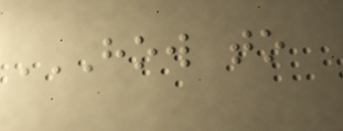HOW TO
